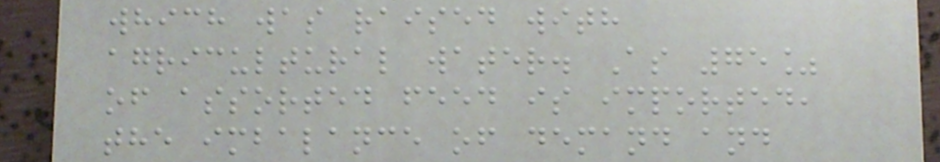which was raised with
agricultural water. As 75%
of assorted feed is imported,
the imbalance of demand and
